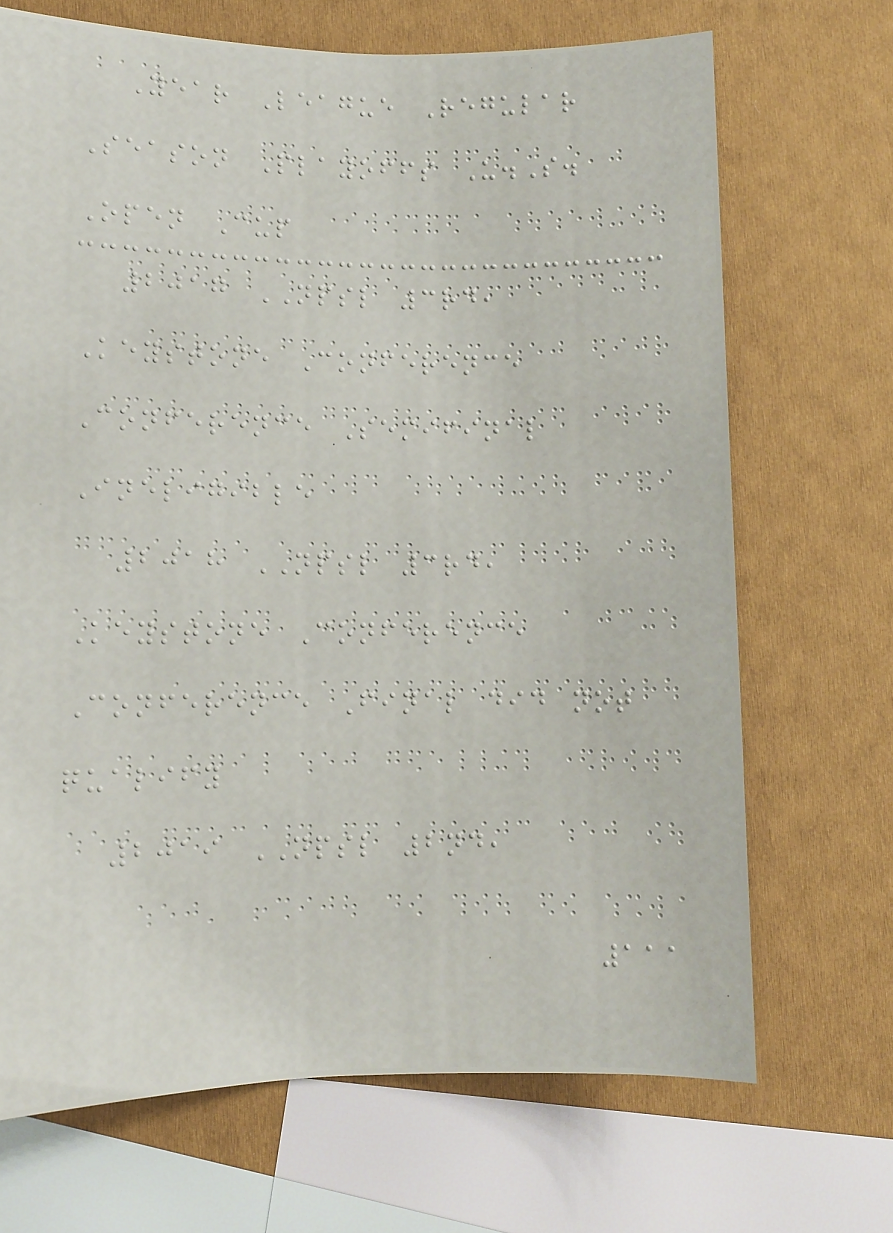Year League Regular
Season Playoffs U.S.
Open Cup
2017 NPSL 3rd,
Keystone Conference
Conference Semifinal
Ineligible
2018 NPSL 3rd,
Keystone Conference
Conference Final did not
qualify
2019 NPSL 2nd,
111
